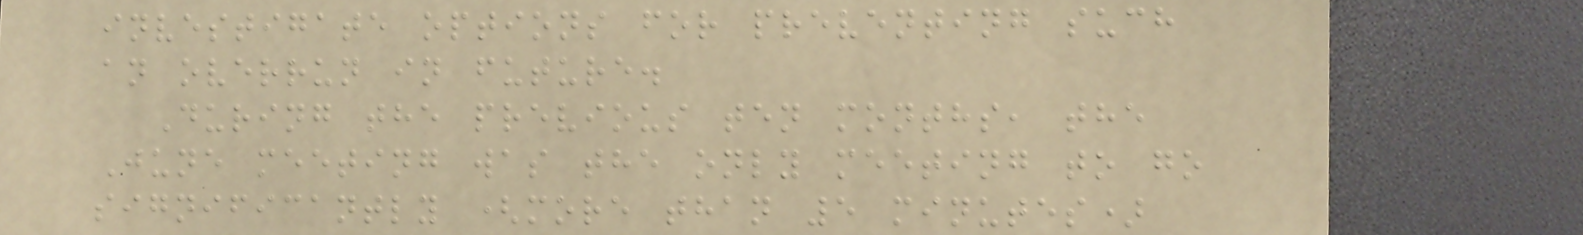investigate options for preventing such
an overrun in future.
During the previous ten months, the
June meeting was the only meeting to go
significantly (more than 5 minutes)
